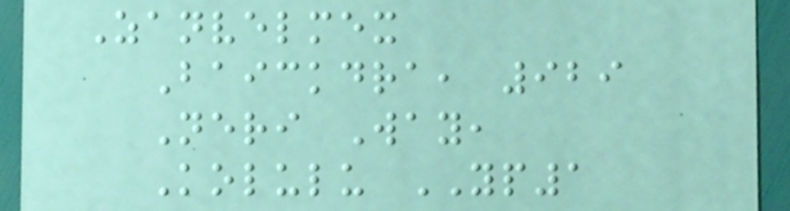Zanvelmex
Baickdra, 929
Neri Way,
Kolulu YP1
